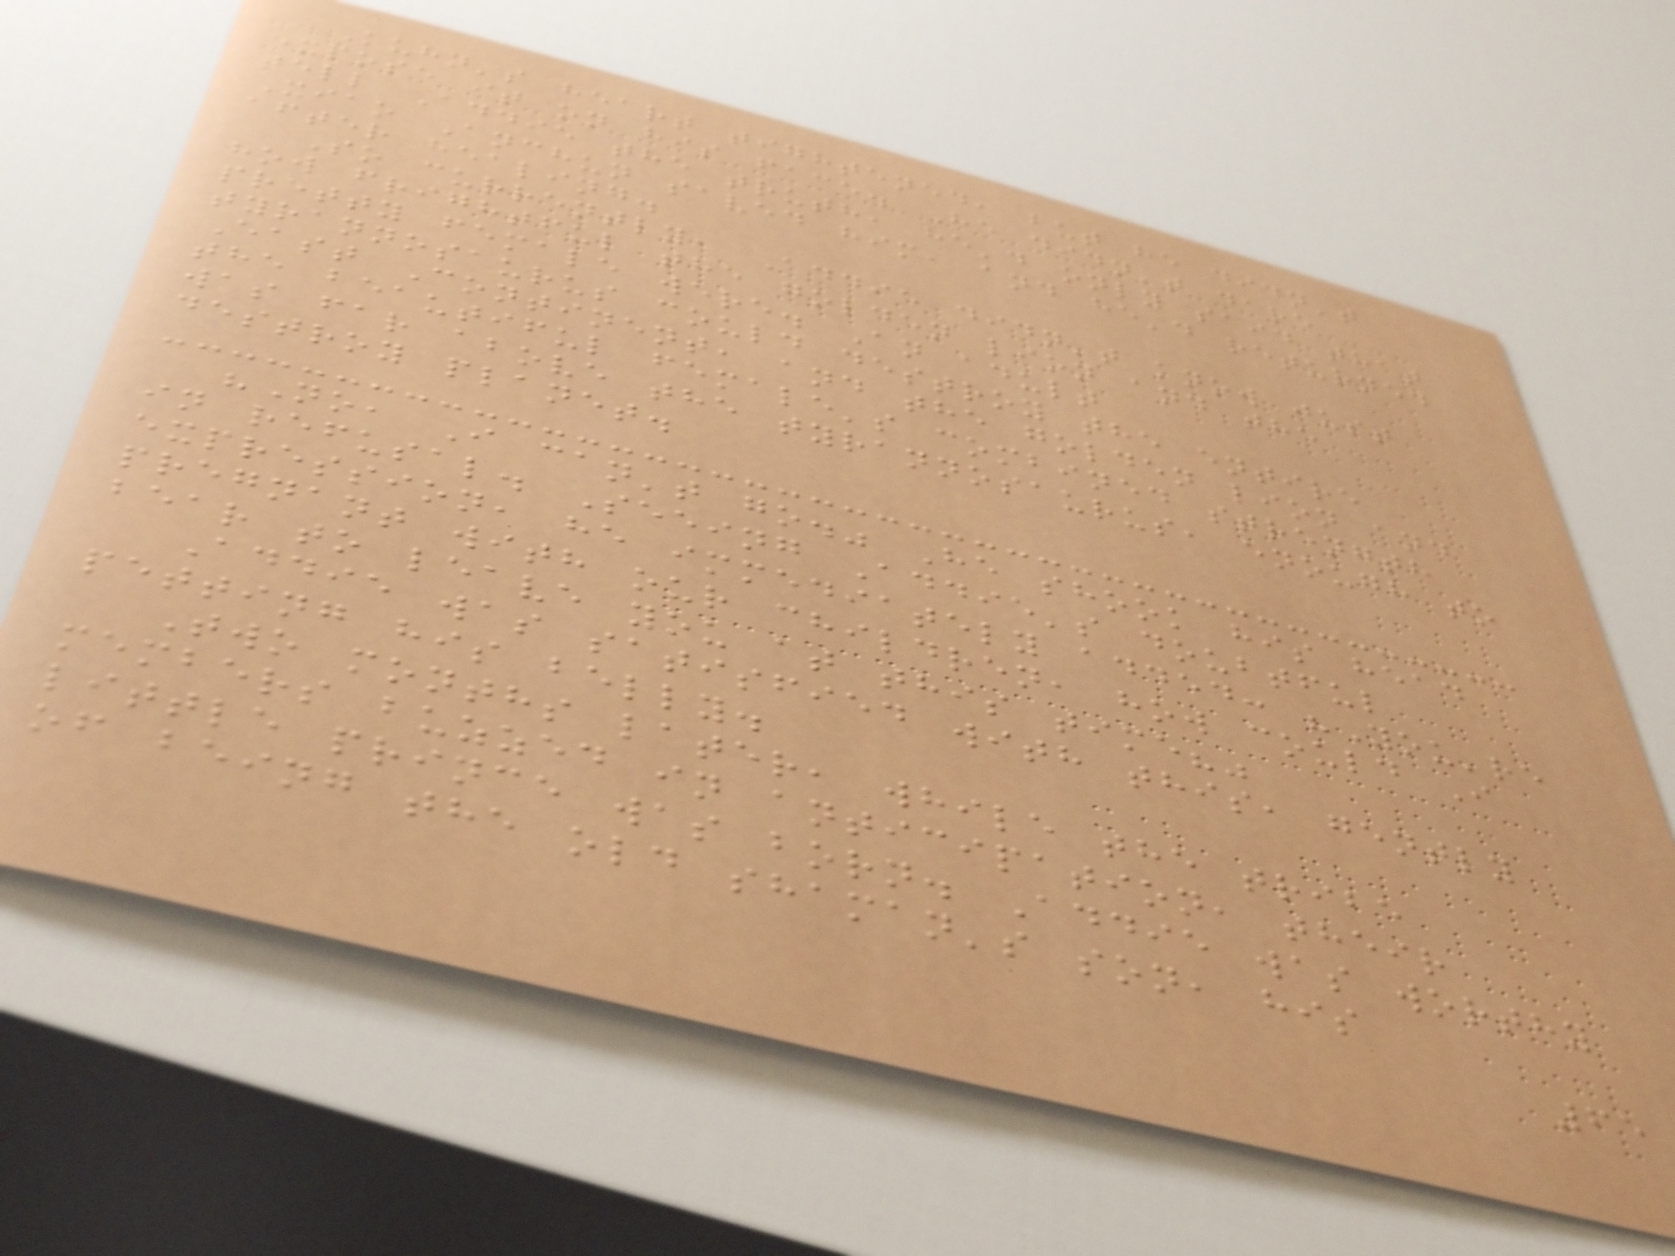Kuhn's heart tightened, but he didn't
expose it on his face. He didn't dare
tell Addie the truth, he'd only said that
Xiao Anchun saved him, and he'd returned
after healing.
So currently, Addie didn't know just
how frightful the golden lion and the
pretty female were. An adult
tyrannosaurus could destroy the entire
East Continent, and the golden lion and
the beautiful female's combined strength
was far above the tyrannosaurus, enough to
destroy planet.
"No, I can't go." He shook his head
in refusal. Seeing Addie's doubtful
expression, he immediately added: "You're
pregnant with our children, how could I
bear to leave you at this time?"
Addie was satisfied with this, gently
petting his belly.
Two months later, while the tribe
members buzzed in anticipation, their
little prince was born. Addie was worthy
of being the old shaman's son, his
65
